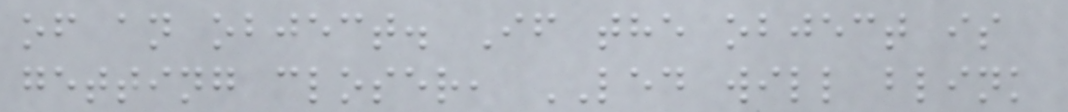of an object. If the object is
getting closer, LED will blink
